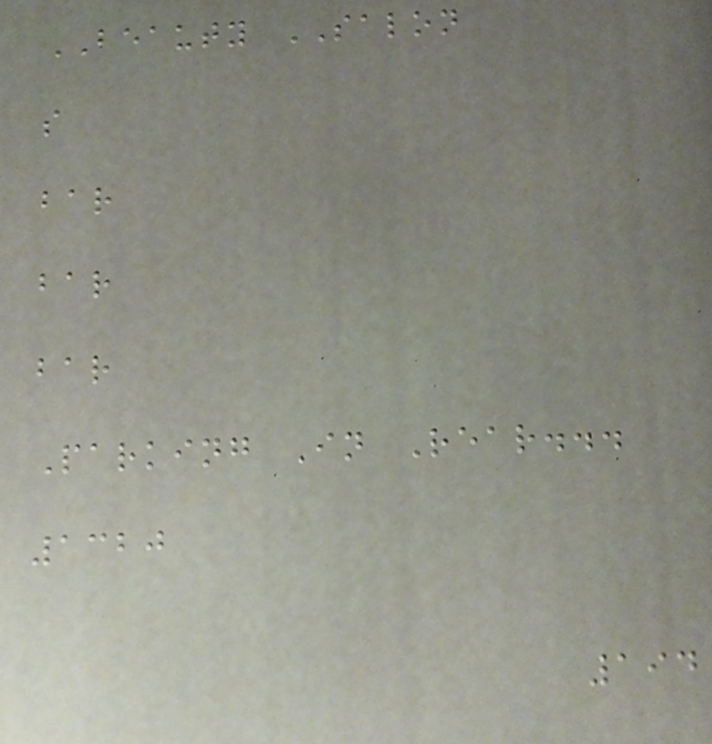BEAUTY SALON
s
bar
bar
bar
Parking In Rear...
1320
194
